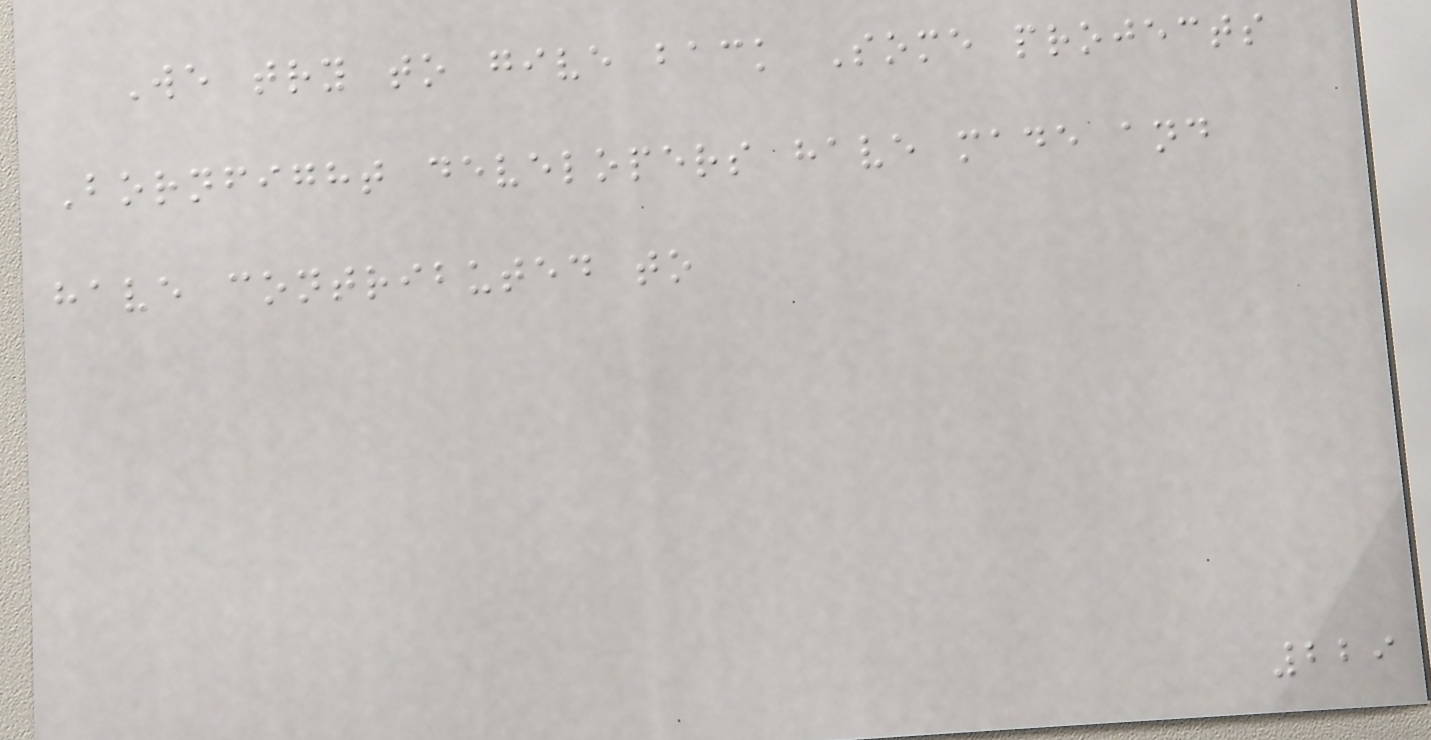We try to give back Some projects
Bornfight developers have made and
have contributed to
229
